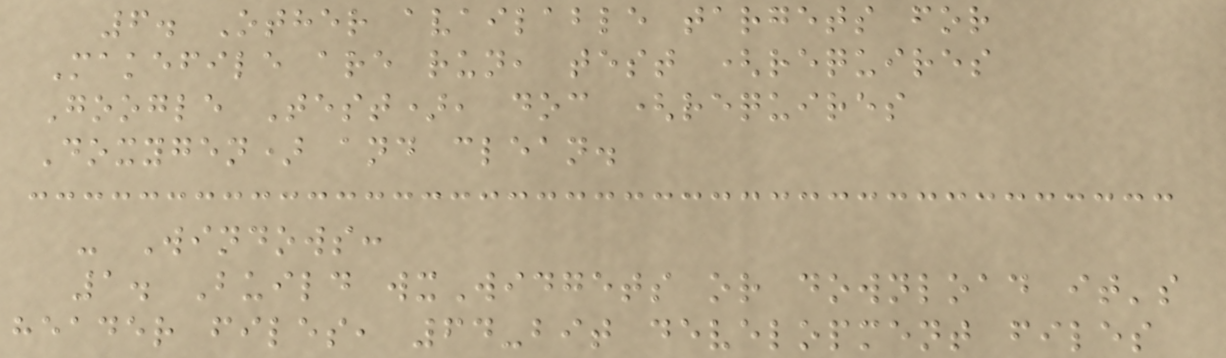6. Other available targets for
Makefile are run, test (requires
Google Test), doc (requires
Doxygen) and clean.
- Windows:
1. Build wxWidgets or download it's
header files, 64-bit development files
